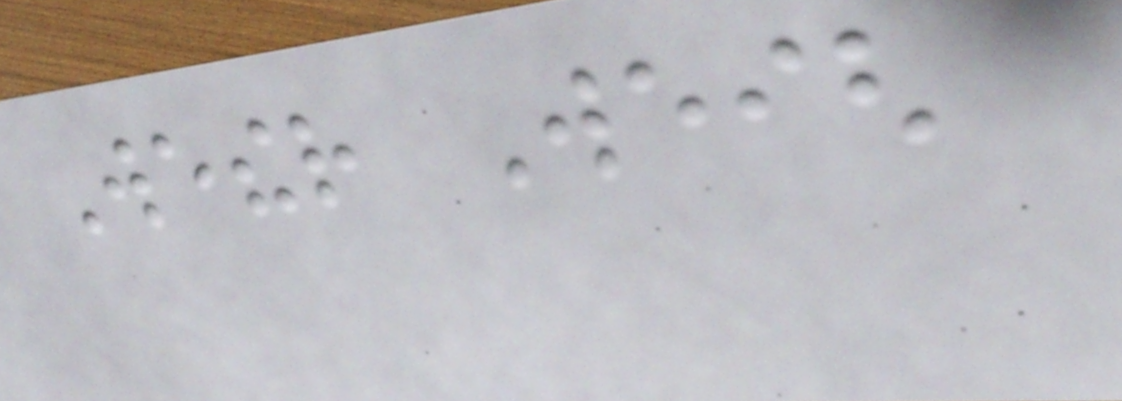Wether Weigh
